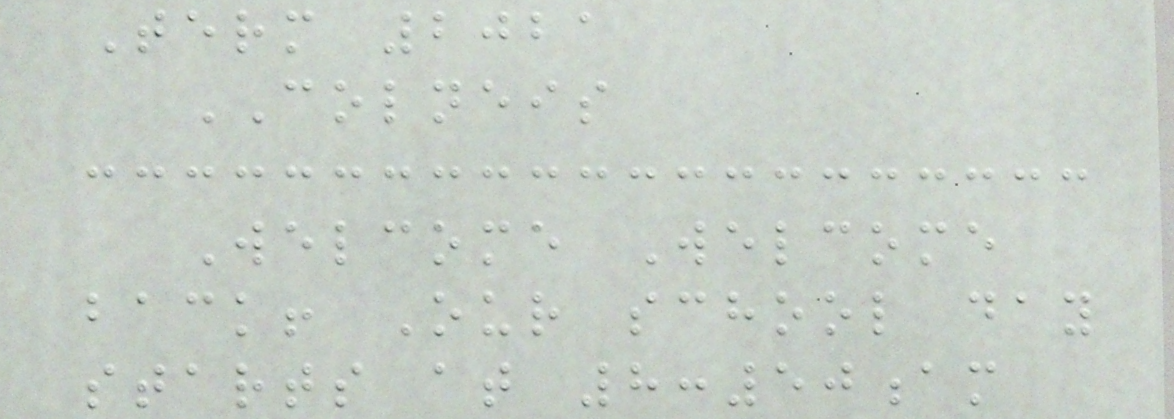Term 2021
COLNEIS
Welcome Welcome
back! Our school day
starts at 8:50am
